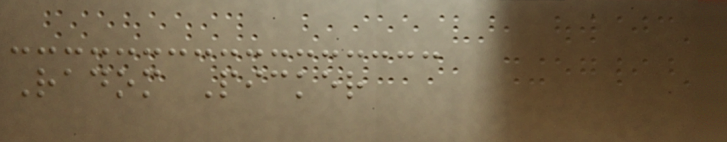Radom Picker
